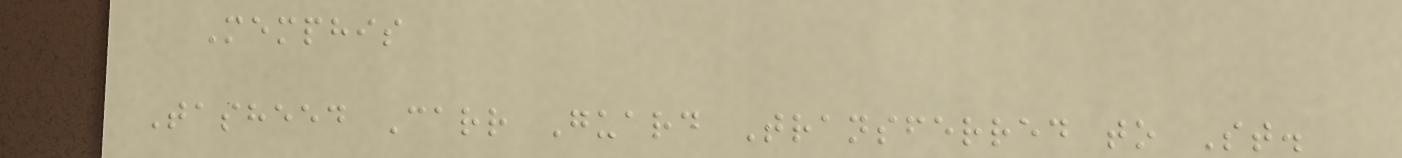Memphis
Tasheed Carr Guard Transferred to St.
